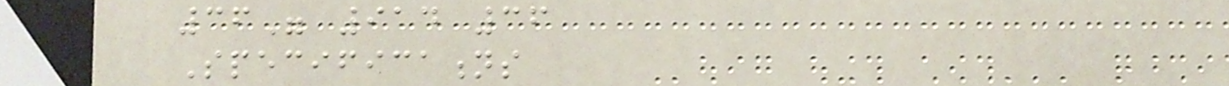36" 914 36
Specifications
